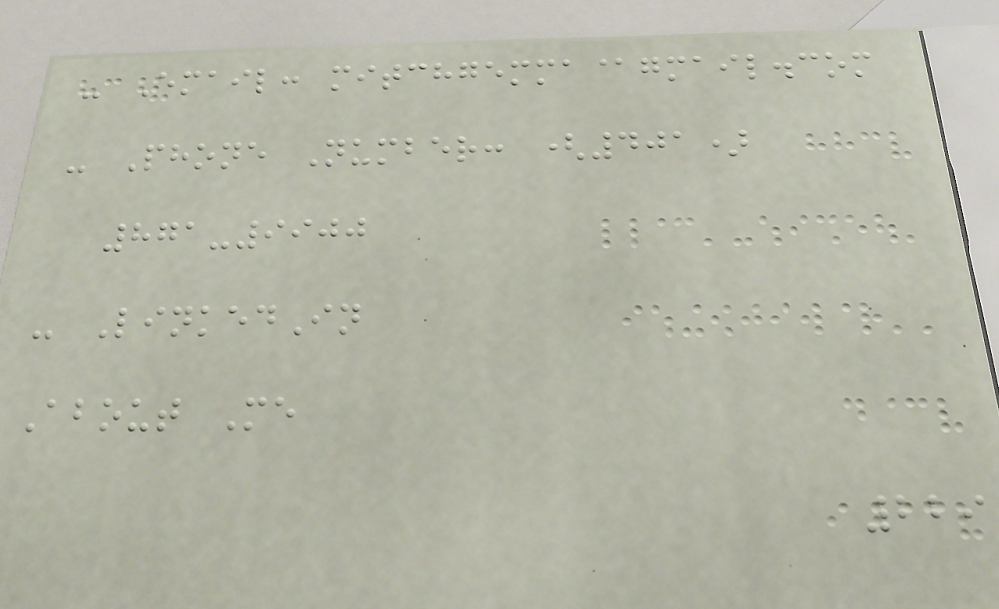- Email: mitchgemma@gmail.com
- Phone Number: (401)
871-9900
- LinkedIn
About Me
229
